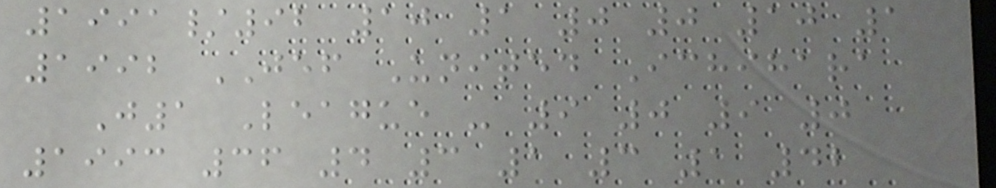1991/92 10 1 0 0 10 1
1992 JEF United Ichihara
J1 League - 9 0 9 0
1993 36 4 3 1 3 1 42
